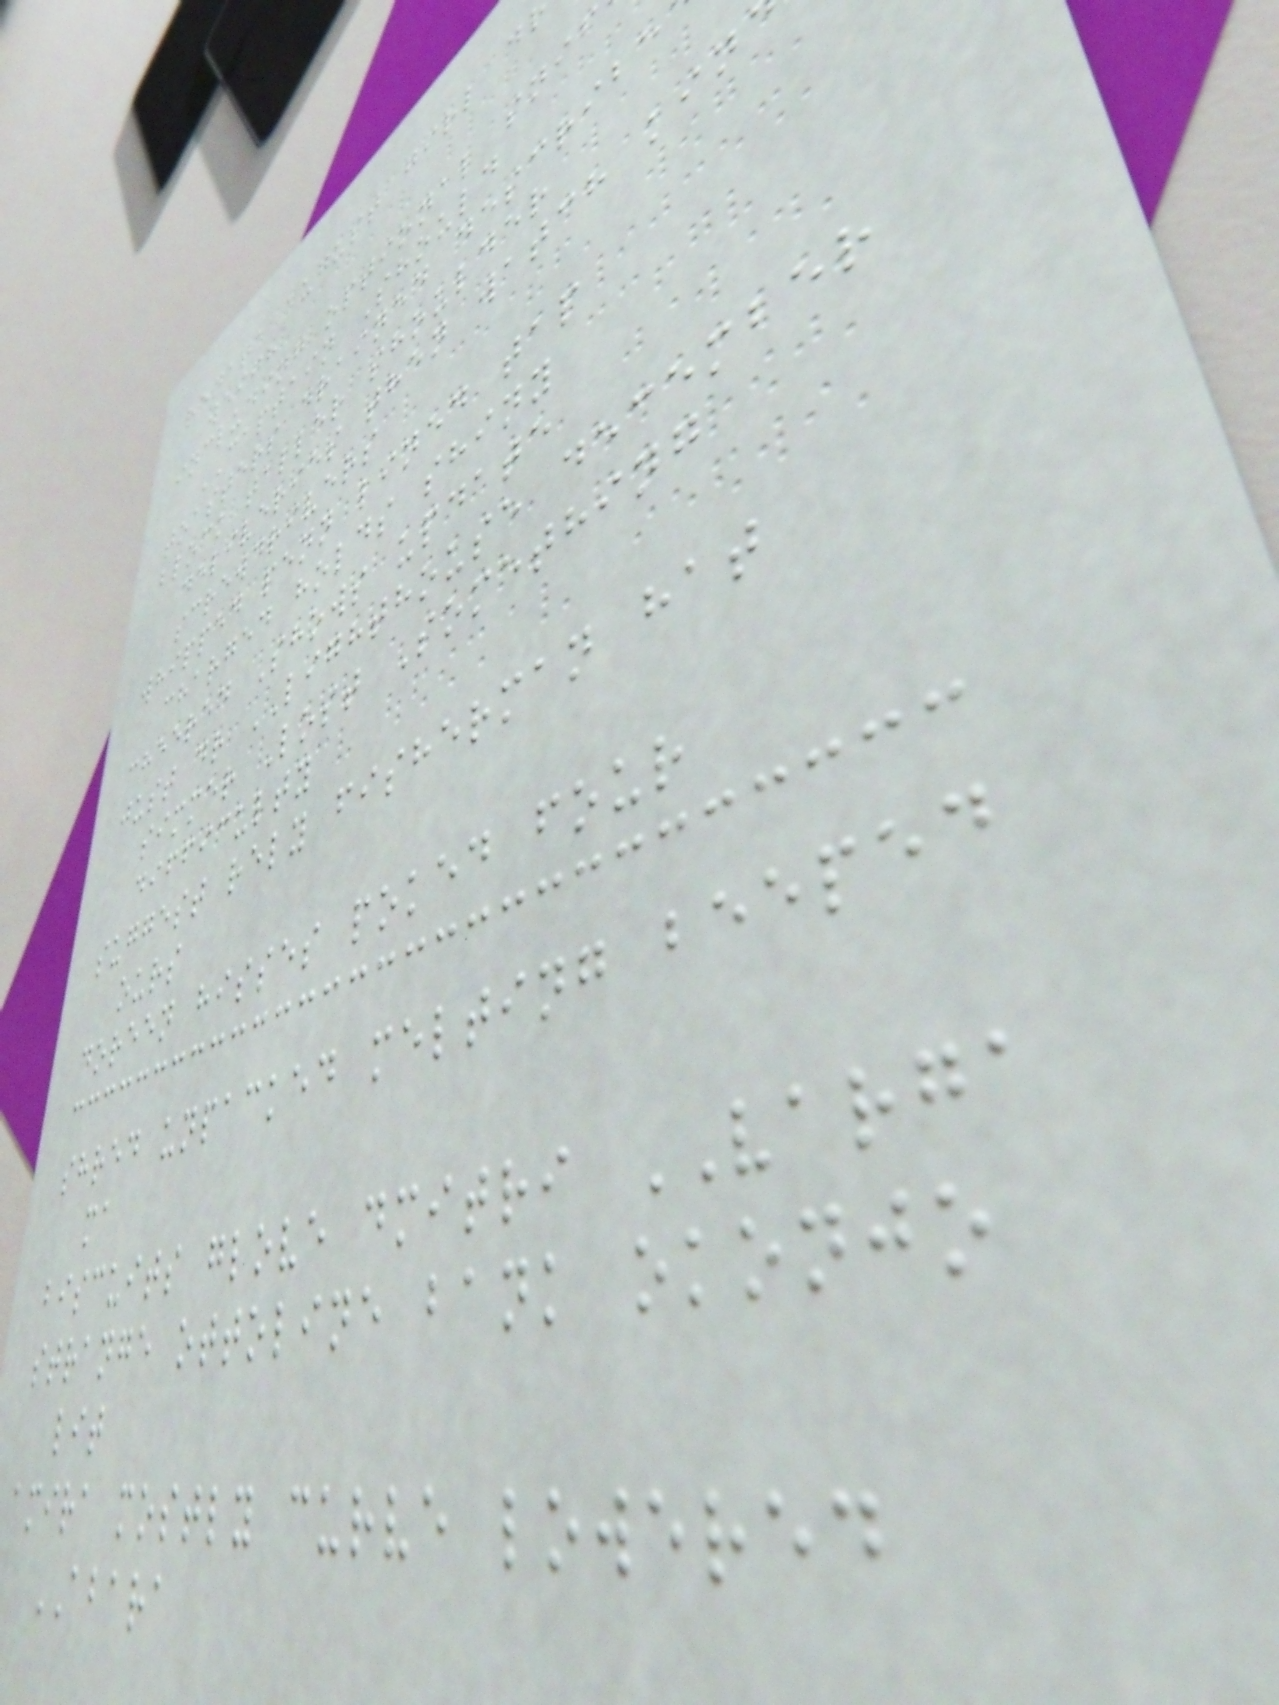renata august girl d
weigh
including optional snif
CAPTAIN Should
toasters drained describe
block taller shoulder
deliveries then watch kin
screwdrivers
whipped penn lined tap
charged holds shiny
cheered Shows update
just dr LIGHTHOUSE december
simmer Lost Something
difficulty
suggest rely fisherman hat
ours
doreen hisses poked four
shred unpacked melting beeped
ma
biscuits glove dmitri VARGA
strange ottoline bank okonjo
lit
amira mostly curve lowered
ABARA
